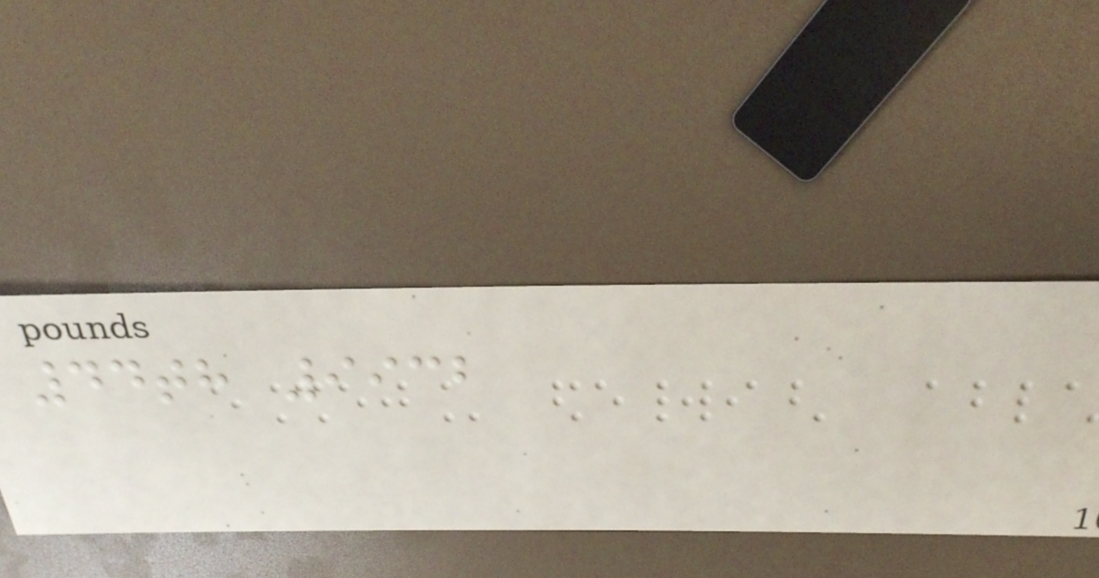44th 9932
